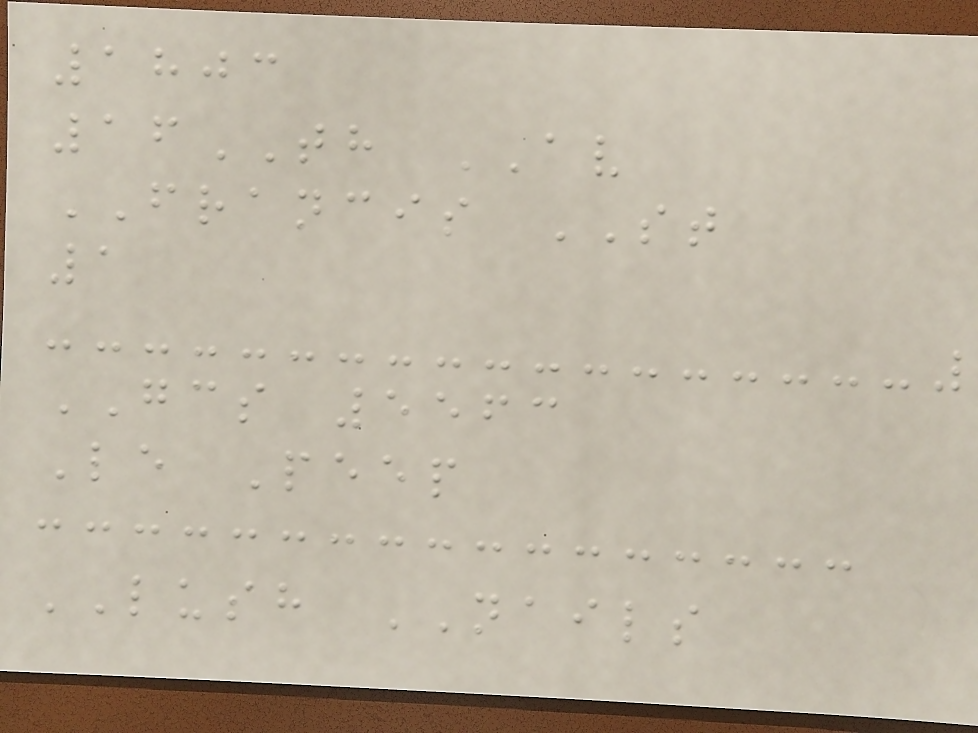1803
16TH AV
FRANCIS ST
1
GCS 5563
Le Peep
LUSH NAILS
